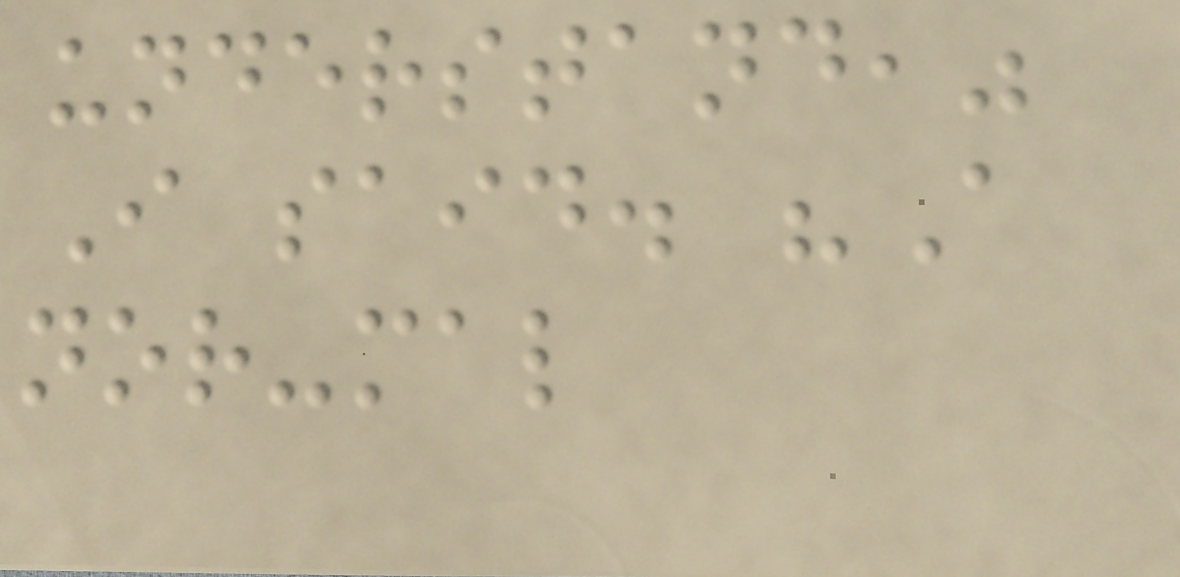understand,"
I said. "A
nor-mal
